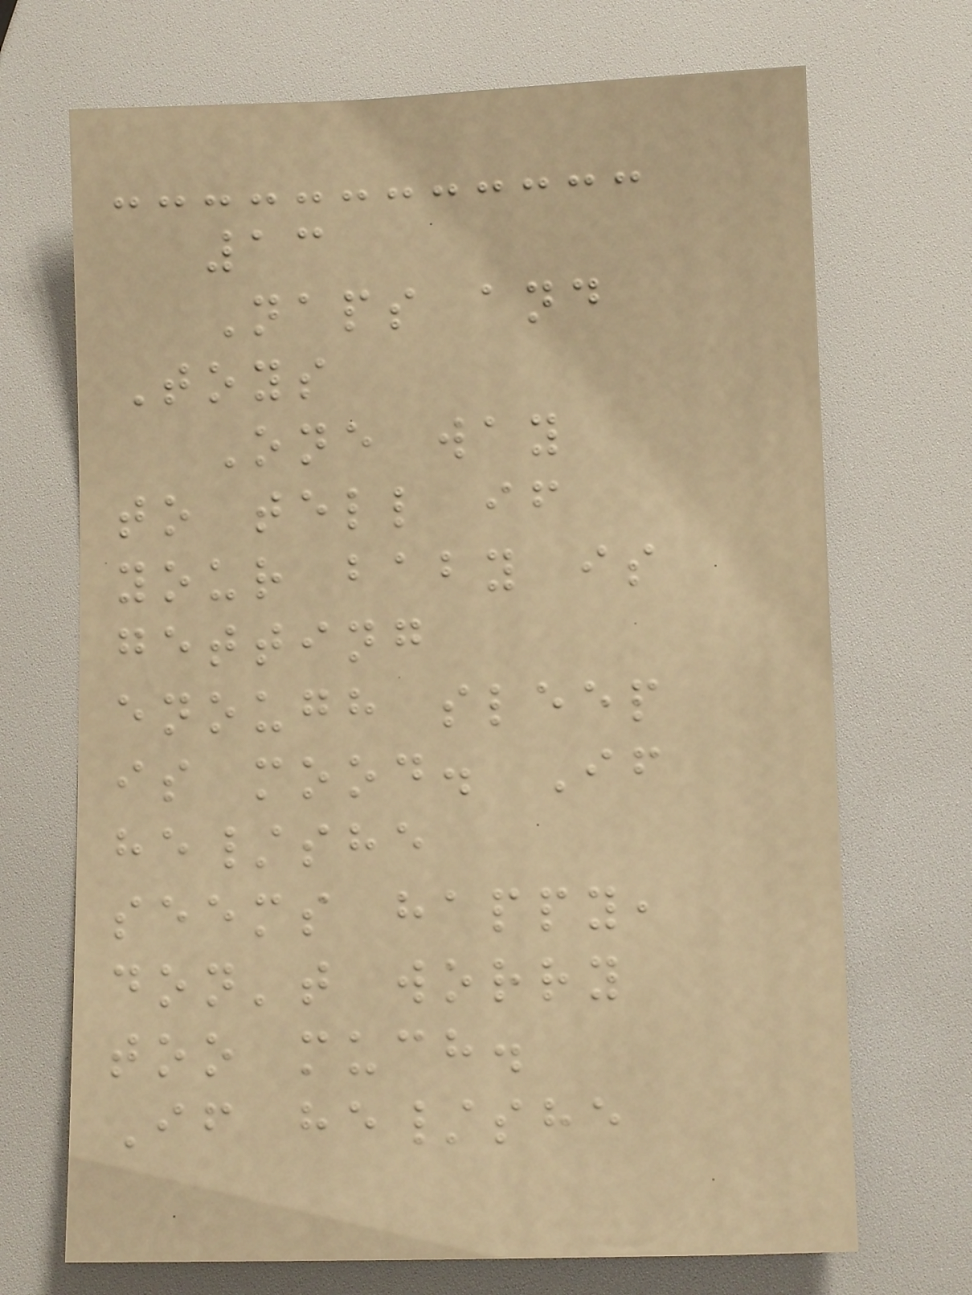13
Naps and
Toys
One way
to tell if
your baby is
getting
enough sleep
is mood. If
he/she
seems happy,
don't worry
too much.
If he/she
